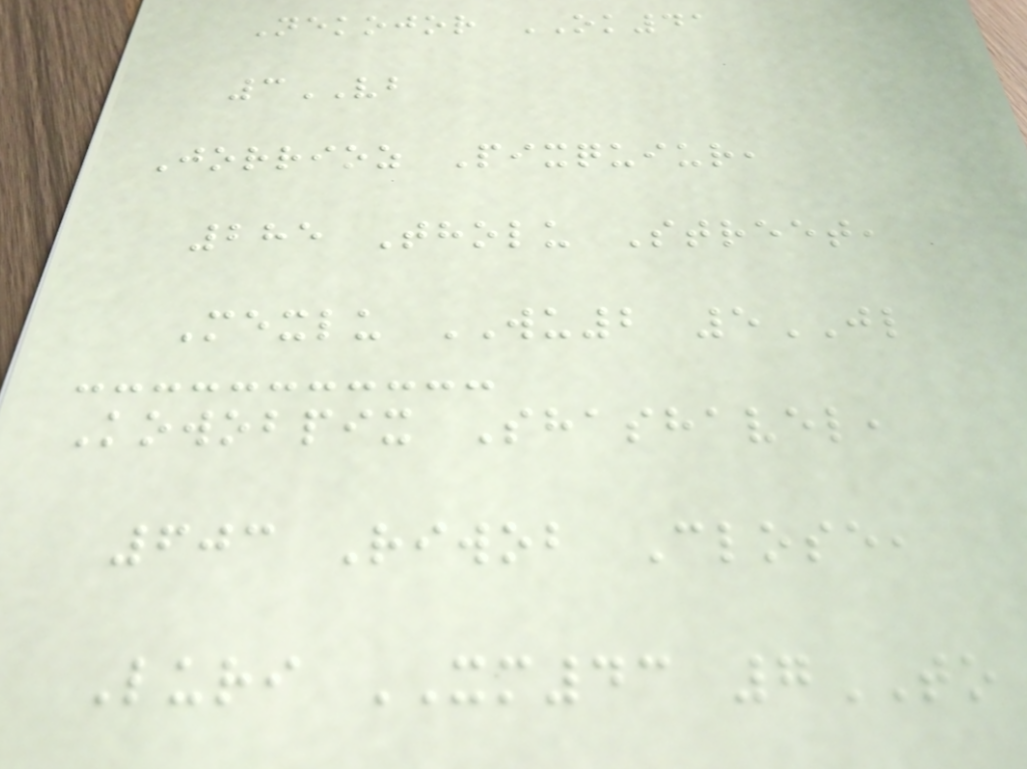Nekojor OK41
3VB
Jorrioz Pixquiur,
285 Tholu Street,
Mexlu WU2 5JL
Kowobpix Shashavel,
603 Riwob Close,
Luri XM43 7TO
